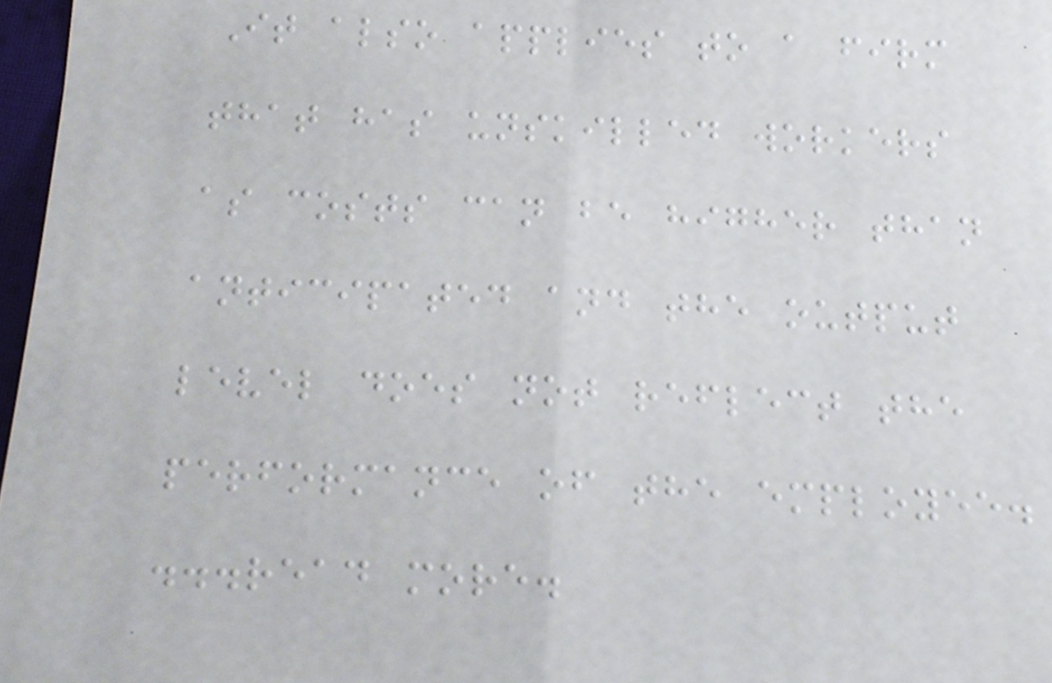It also applies to a firm
that has unskilled workers
as costs can be higher than
anticipated and the output
level does not reflect the
performance of the employee.
...read more.
